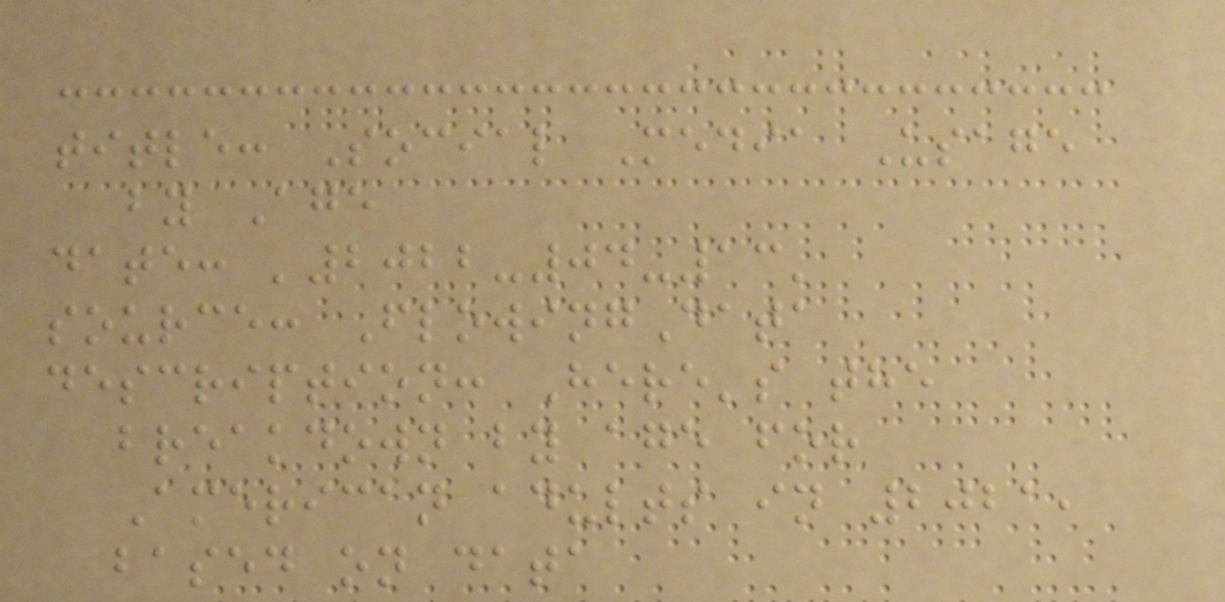title: Social Media Usage
by Age
date: '2022-04-13'
source: FlowingData
description: Here's the
breakdown by age for
American adults in 2021,
based on data
